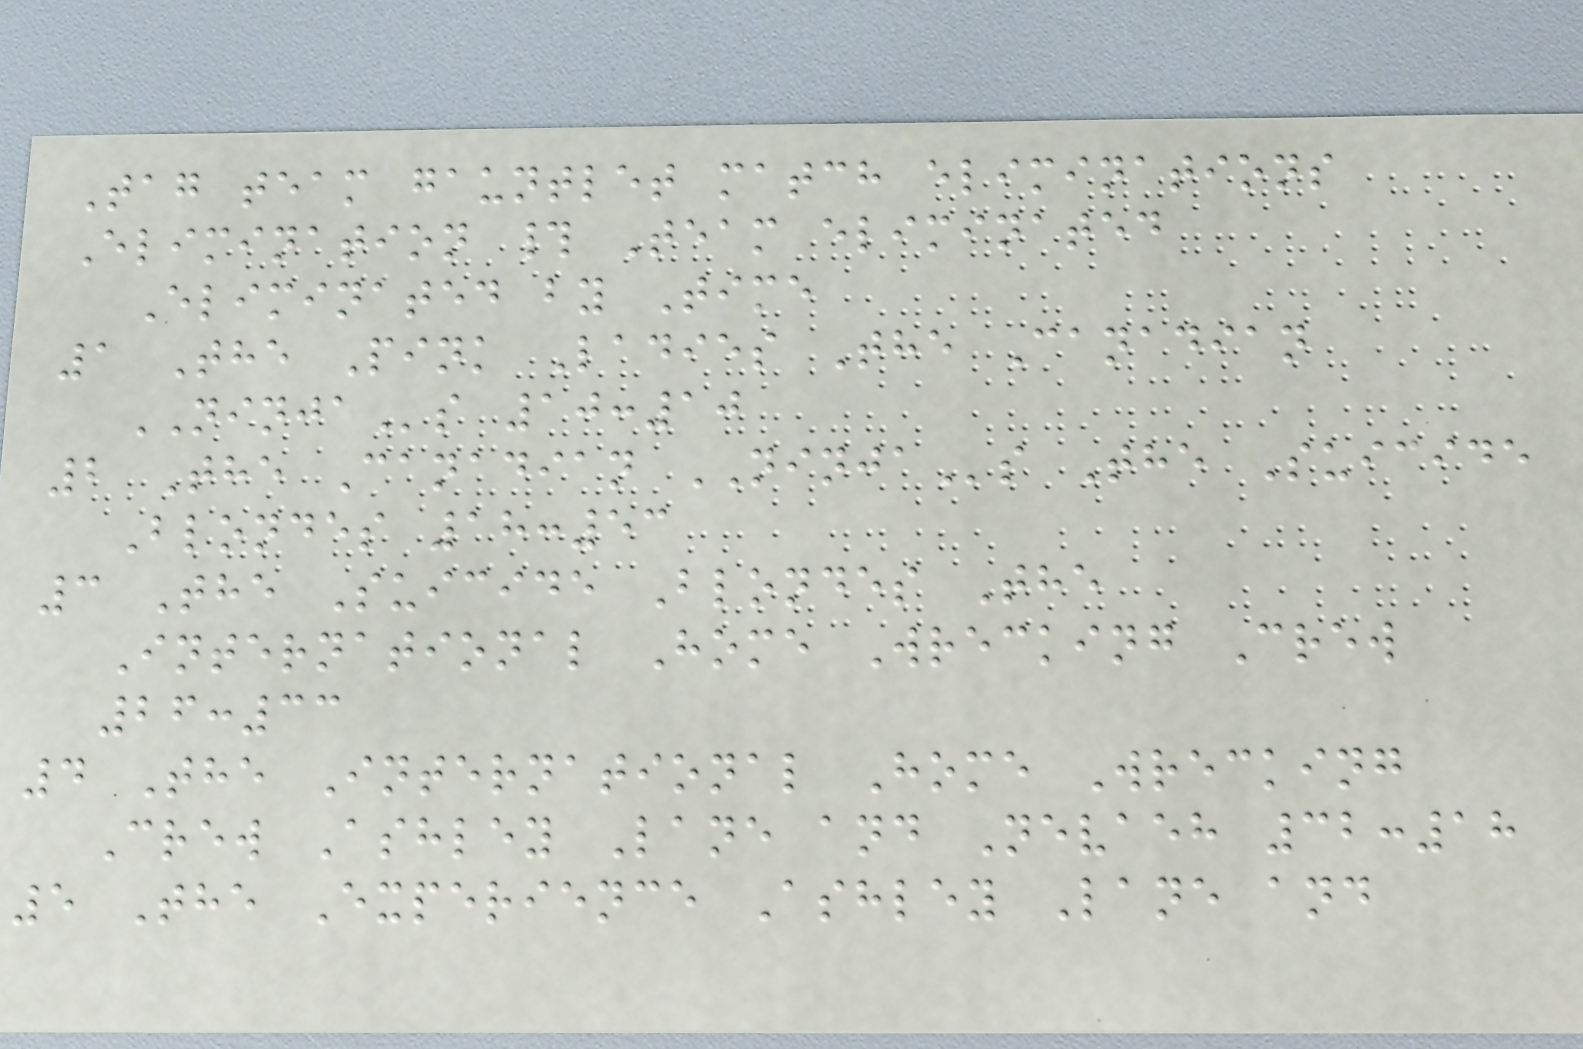Tag team gauntlet match eliminations
Elimination # Team eliminated
Eliminated by Time
1 The Pink Ladies The Canadian
NINJAs 10:10
2 The Canadian NINJAs The Suicide
Blondes 18:53
3 The Suicide Blondes The
International Home Wrecking Crew
26:33
4 The International Home Wrecking
Crew Ashley Lane and Nevaeh 32:18
5 The Experience Ashley Lane and
